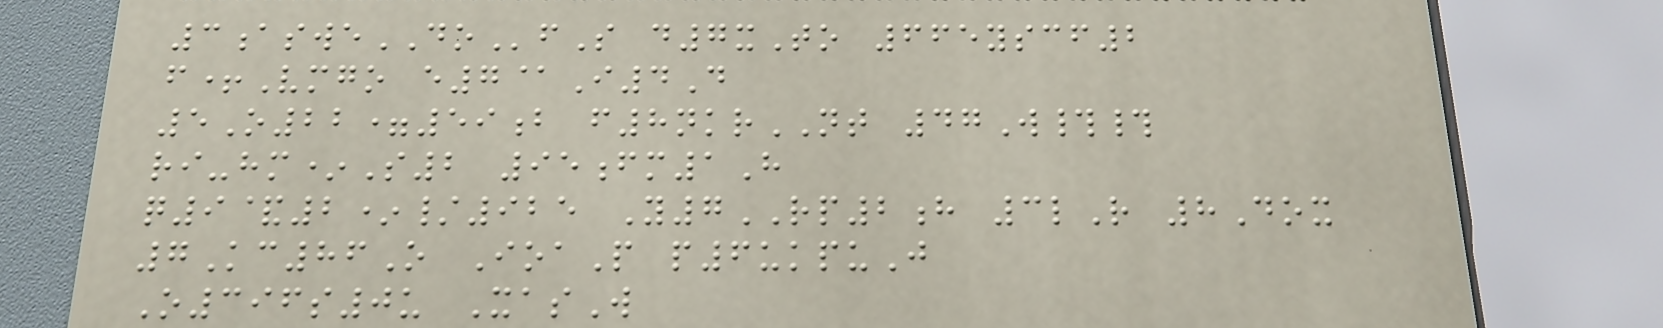3asweDOfS d7xTo 665yscf2
f+Vmgo e7@I4D
5O22=59b f8nkrNT 47W##
ri-hm*S2 95fm1H
q9&2*/925 Y7RP2h 3lR 8Dox
7Kc86O IoaP p6ukpuJ
O396s0u XasW
